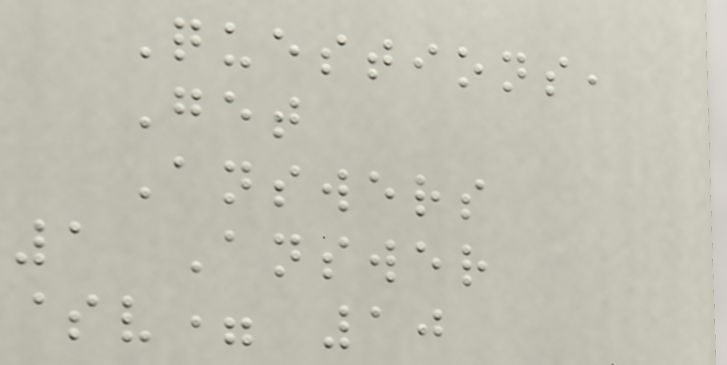Questions,
Get
Answers
1 Answer
$v= 10
